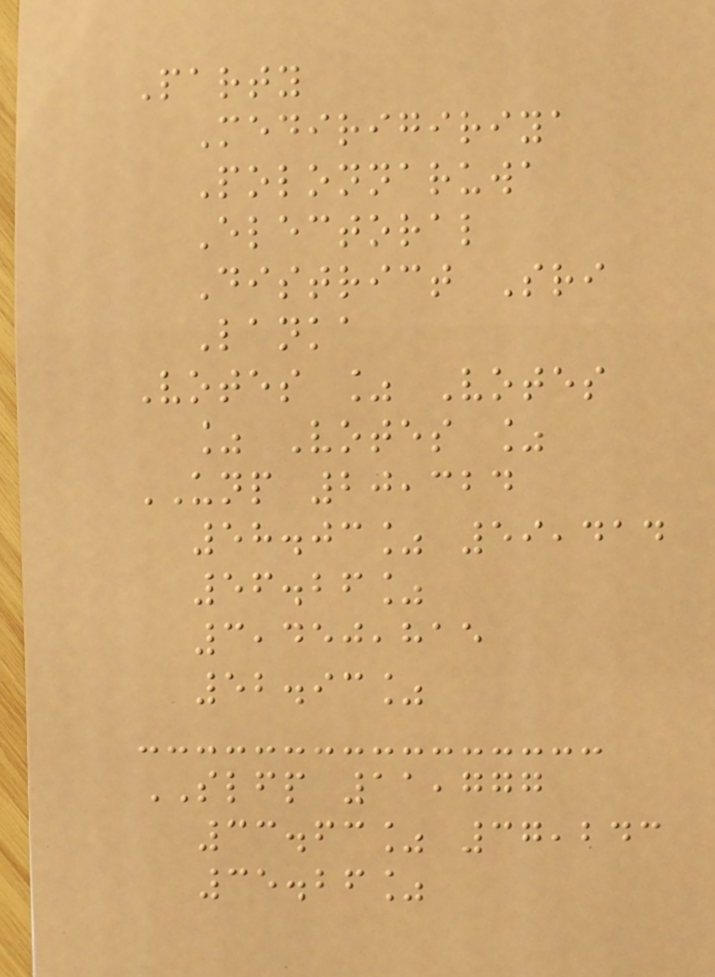Party
Medirigiriya
Polonnaruwa
Electoral
District Sri
Lanka
Votes % Votes
% Votes %
UNP 20,324
58.03% 59,414
56.26%
3,450,815
52.93%
SLFP 11,777
33.63% 37,243
35.26%
